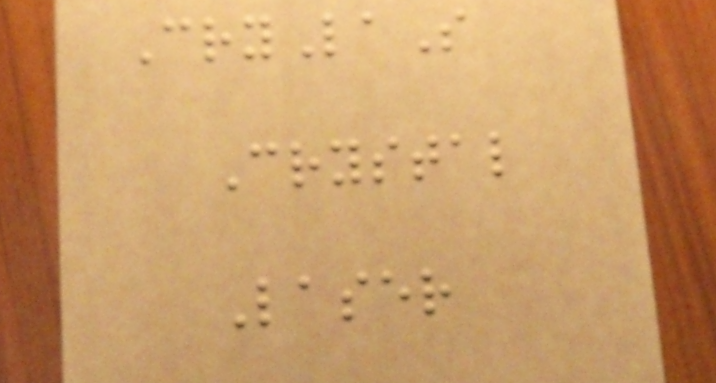CryLaS
Crystal
Laser
